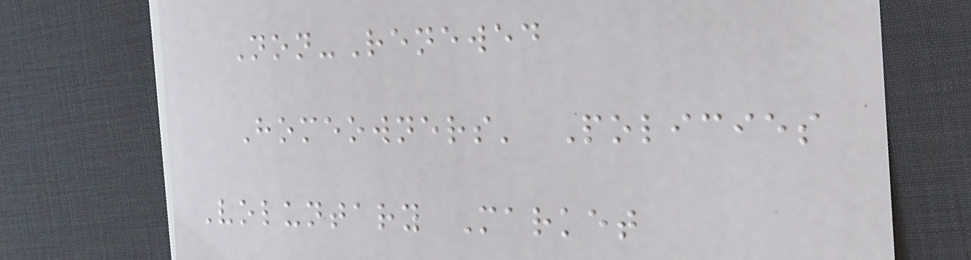Non-Renewed
Homeowners' Policies
Voluntary Market
